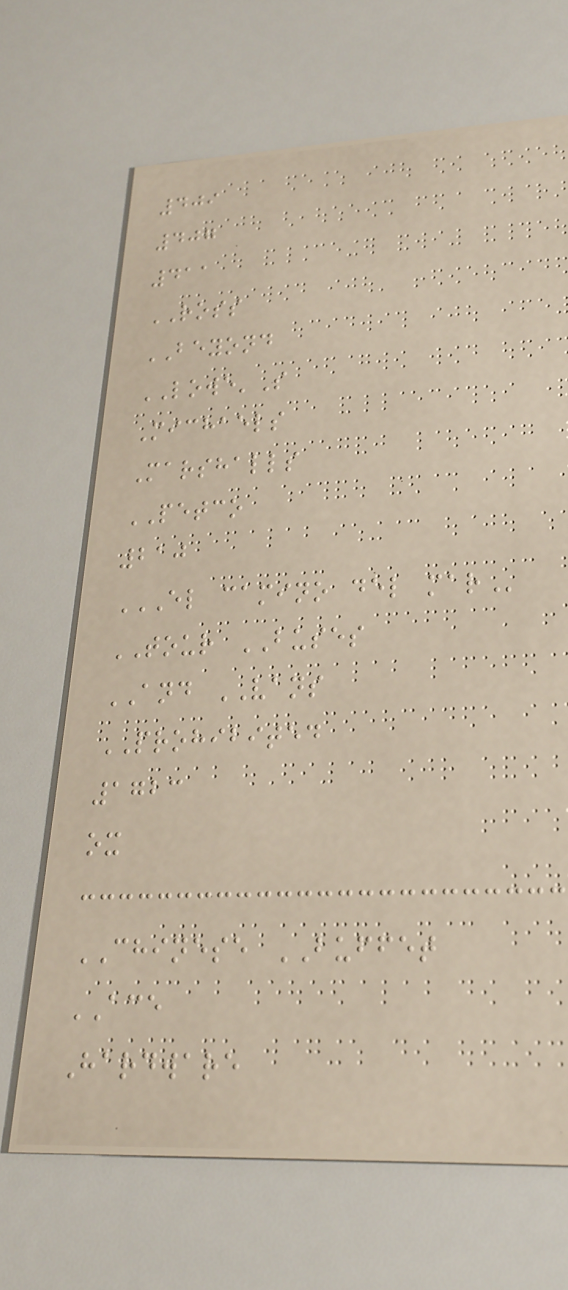409
407
411
ROSS
BEYOND
LOWE'S
Michaels
Marshalls
PETCO
210
EL CAMINO DEL MAR
TOUR BUSES
AND VANS
PROHIBITED
1723
ox
CHINESE BUFFET
ACE
Hardware
